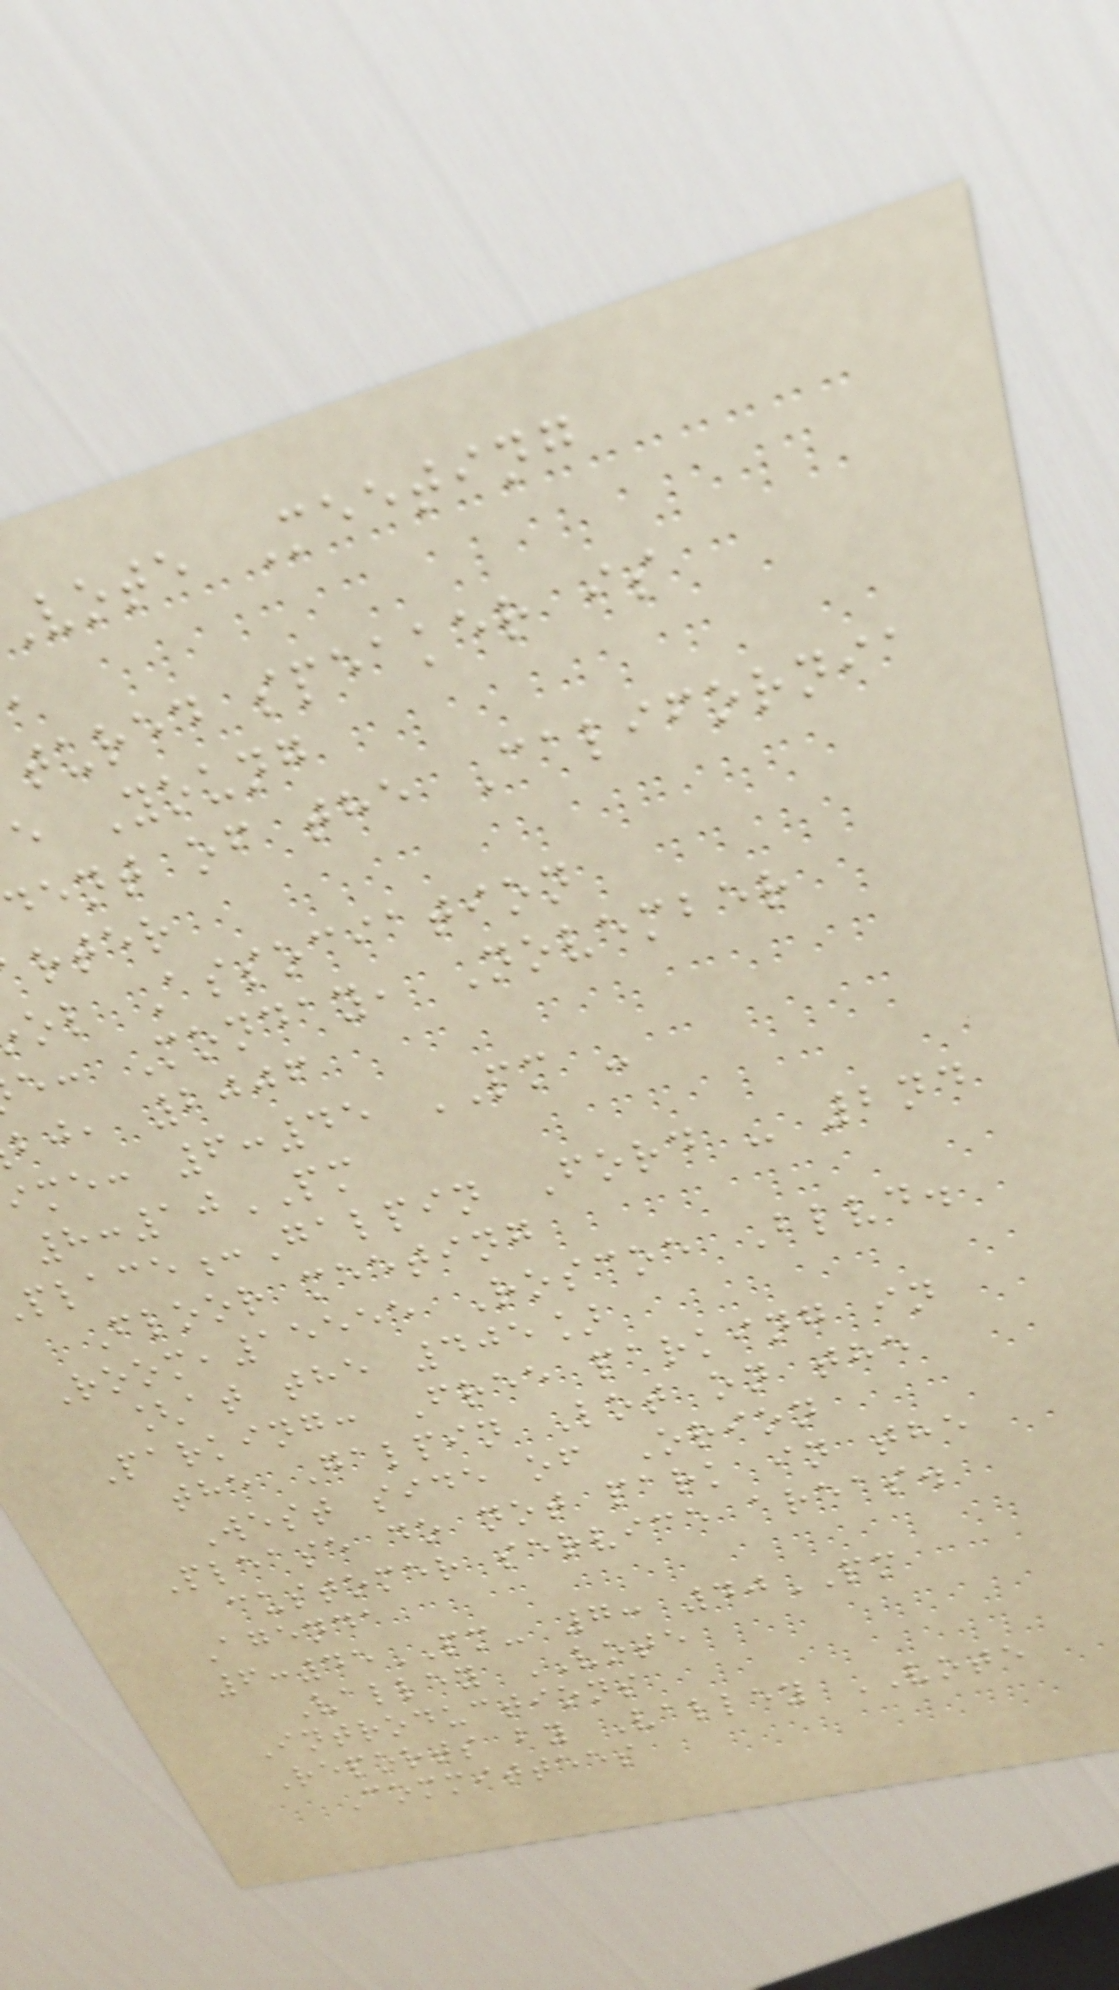vote Meeting
tured speaker is
e Young
dent of the California
rter
ol Association
e: Monday, November
bj, 2006
ime: 6:45 PM -
8:10PM
lace:Galpin Ford - 2nd
Floor meeting
Room,15555 Roscoe Blvd.
[at the 405]
Parking: Free parking in
the Galpin Lot on the
West side of Orion
Please do not park in the
customer service areas.
Agenda
6:45PM- 7: 40PM
Valley VOTE
Introductions
Reports by Valley VOTE
Committees
